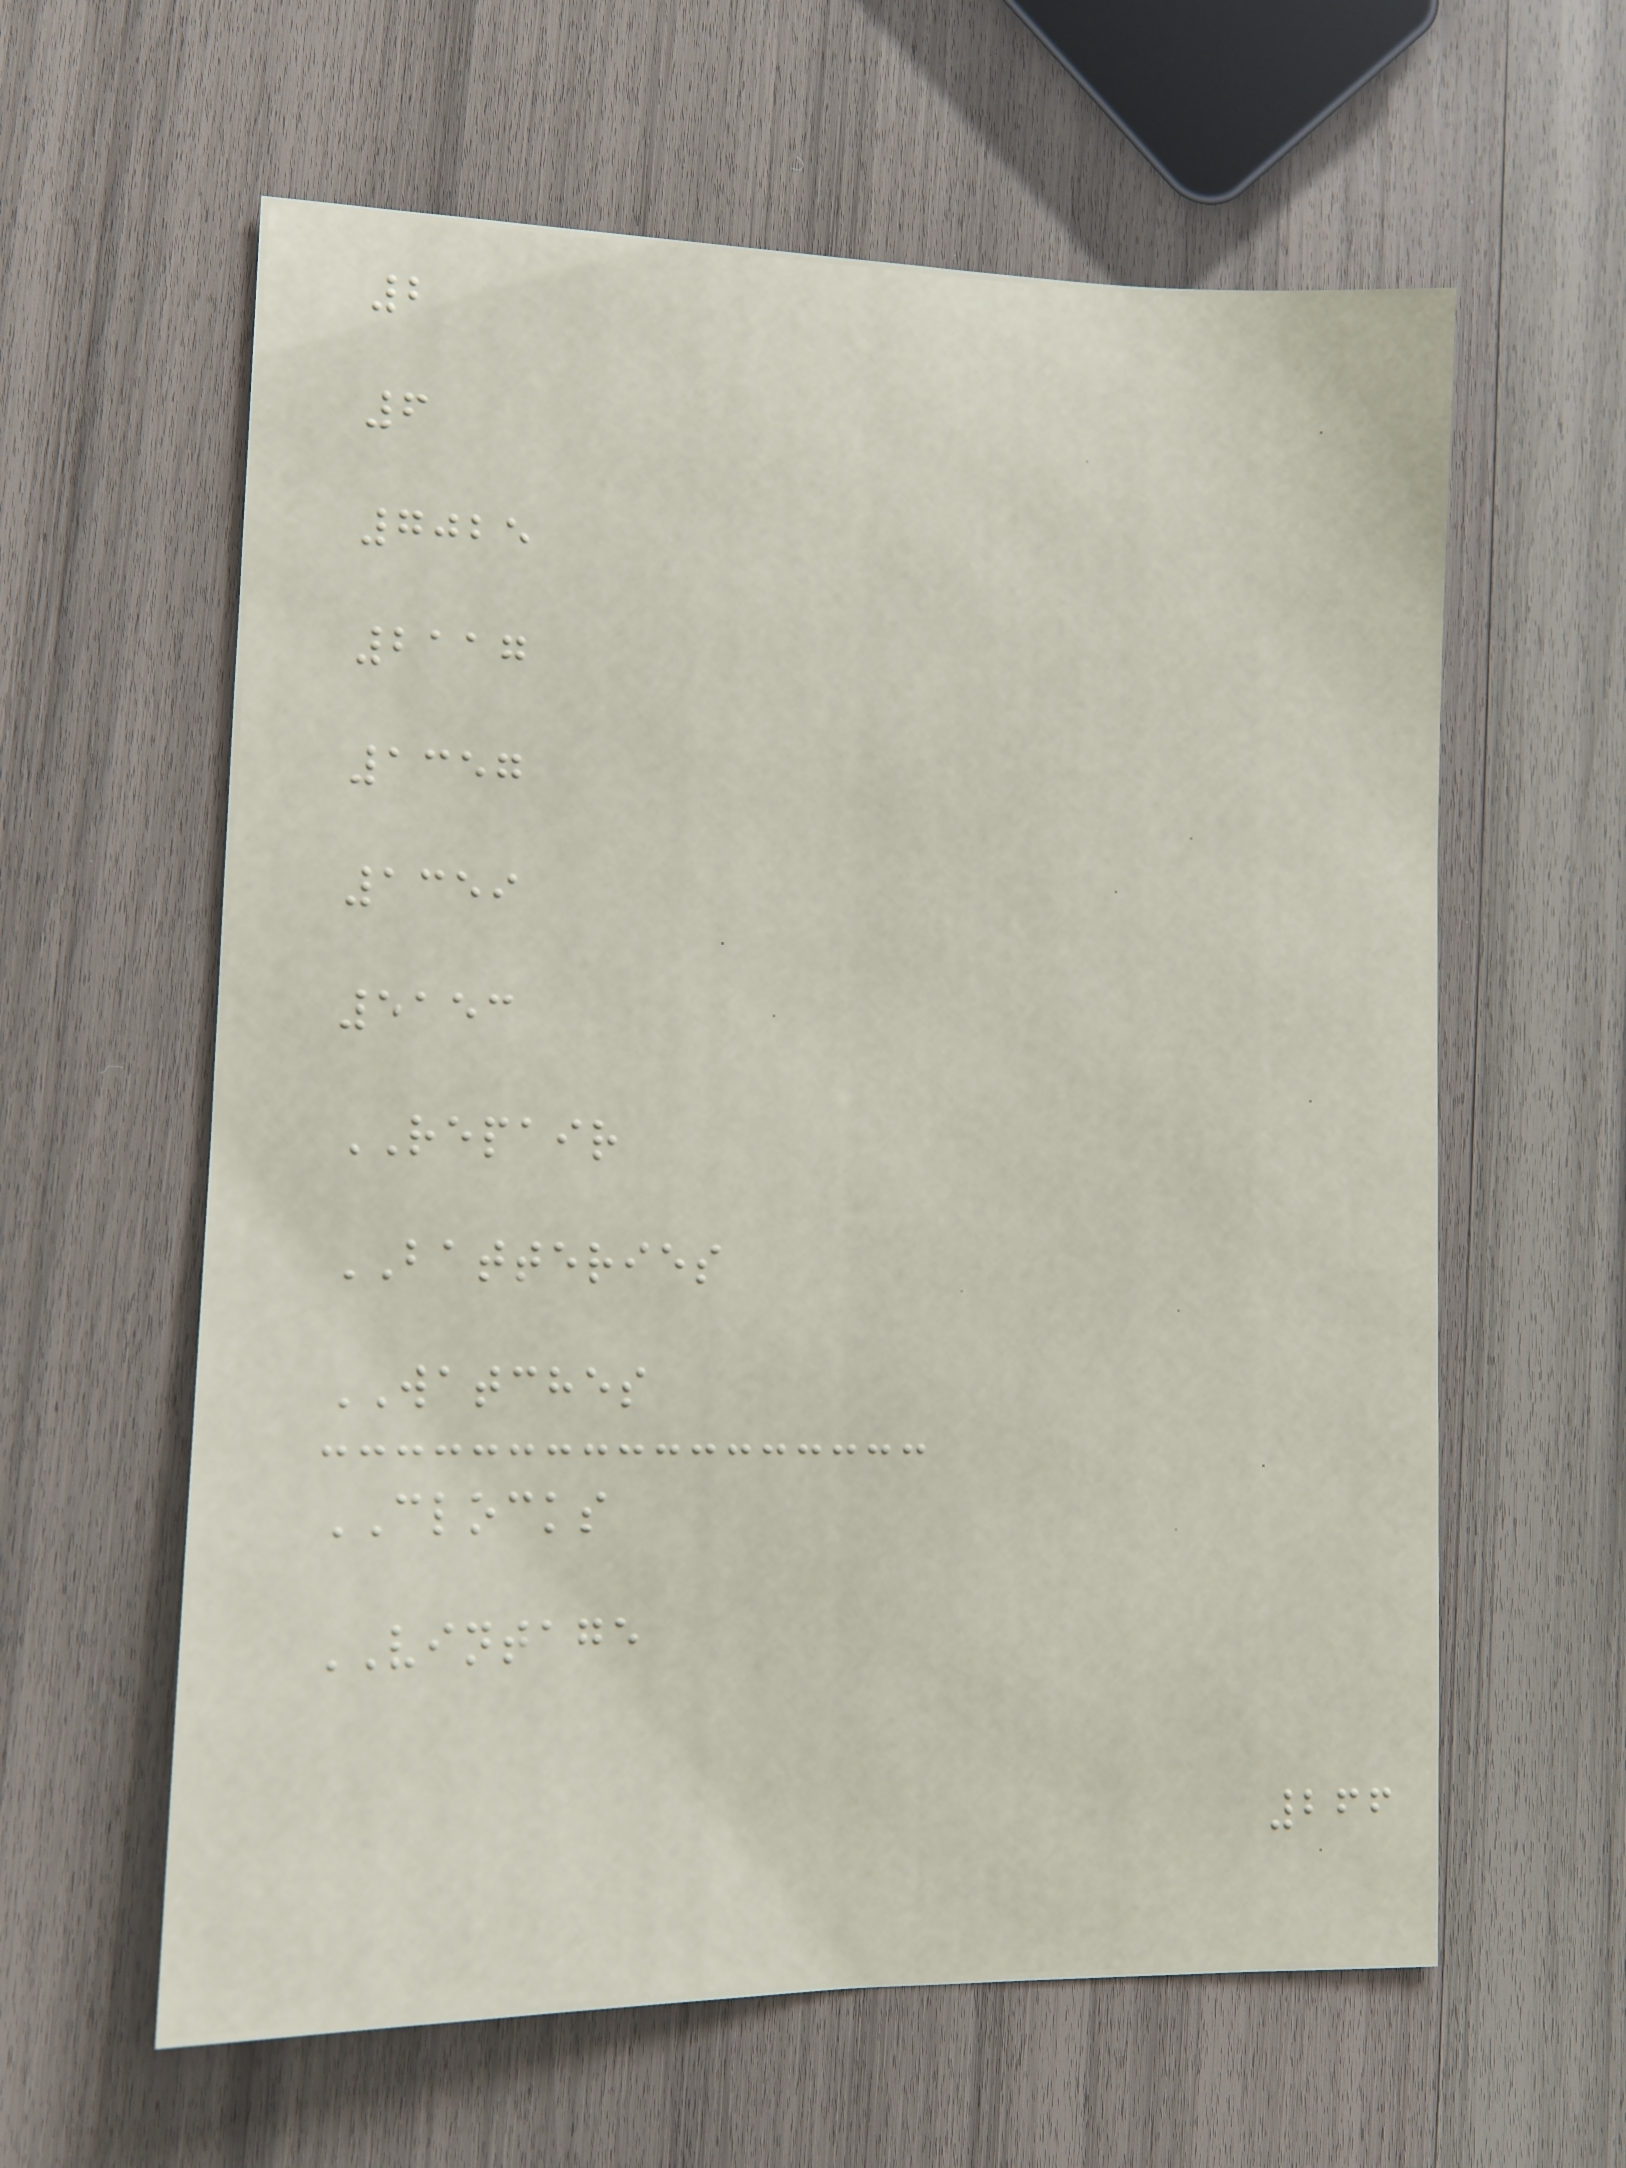2
6
7025
2117
1357
1359
5153
REPAIR
BATTERIES
WATCHES
CLOCKS
VINTAGE
266
